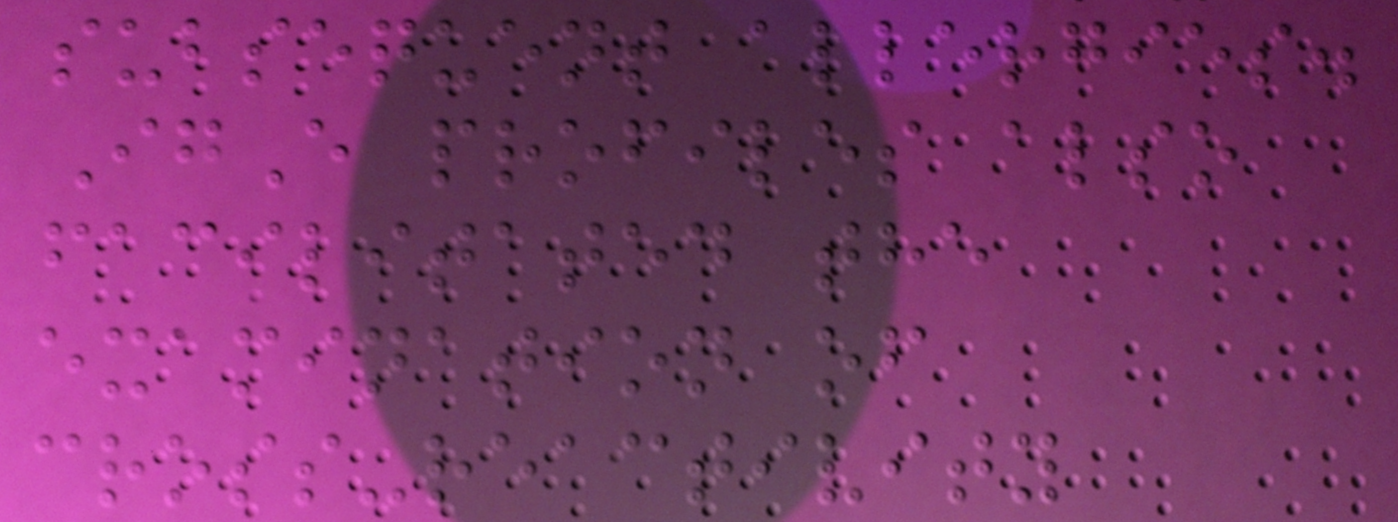subsequent allergies.
IgE profiles also
facilitated the
examination of
cross-reactivity
